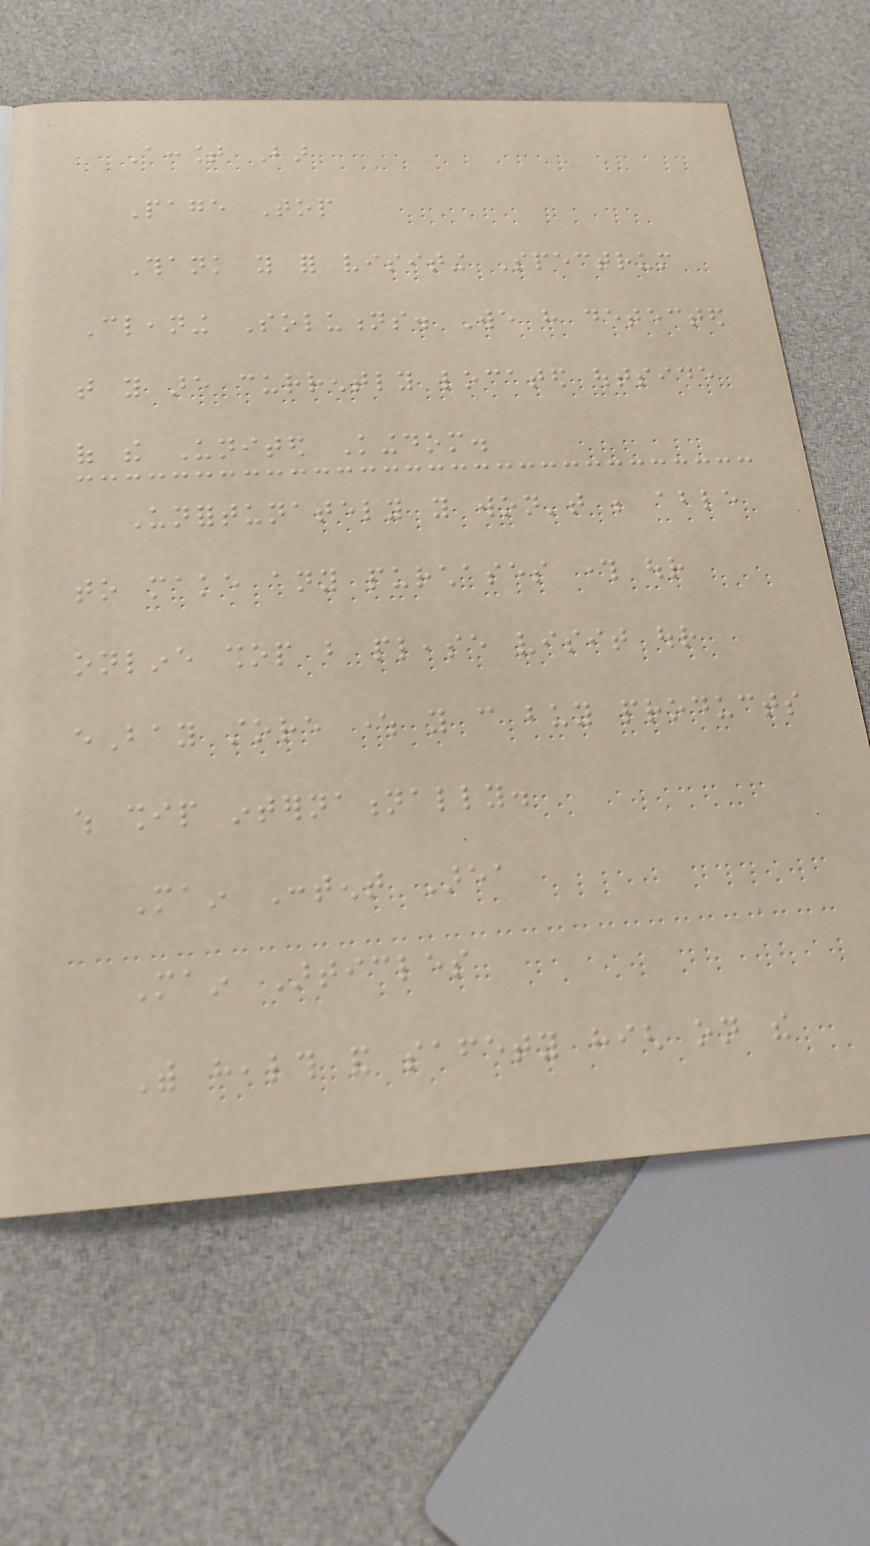Account Bar
Page Top
Thank you for visiting Spectrum
Cleaning Solutions. We have detected
that you are currently located outside
of the United Kingdom.
Unfortunately you won't be able
to make any purchases through our
online shop but please visit our
eBay store where you can buy products
which ship internationally.
Main Content Area
Main Articles
With health and safety high on the
